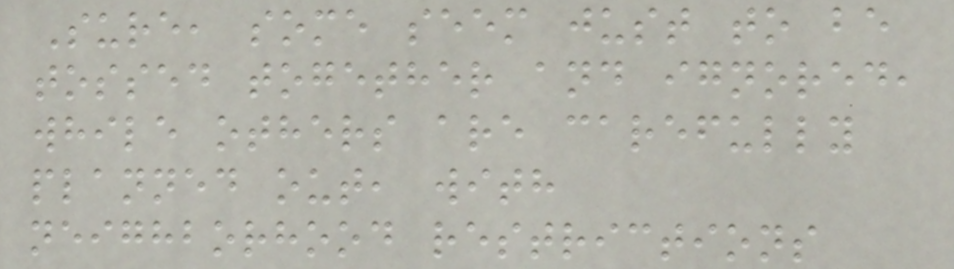Sure, some seem just to be
tossed together and ignored,
while others are carefully
planned out, with
neighborhood restrictions
